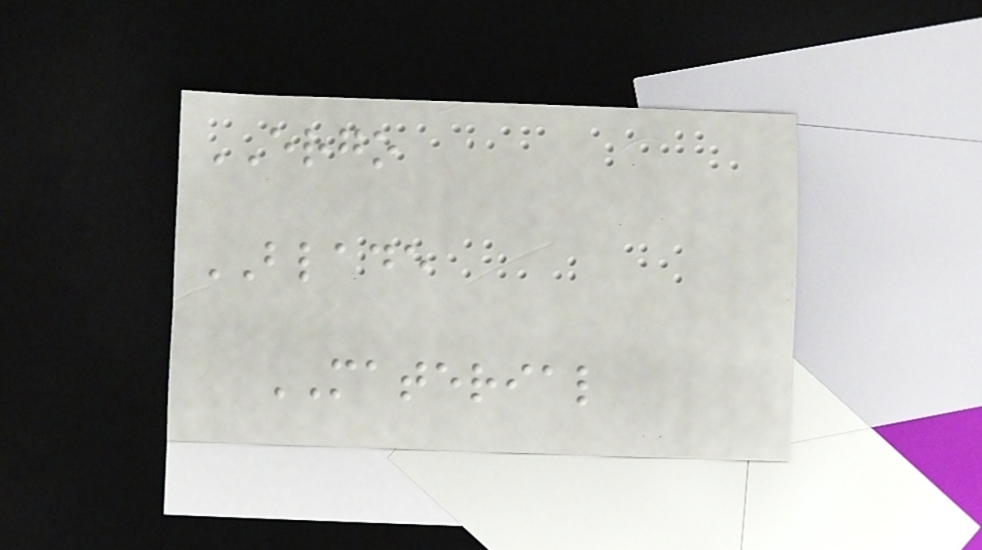ERGO
BLADE
MATERIAL
